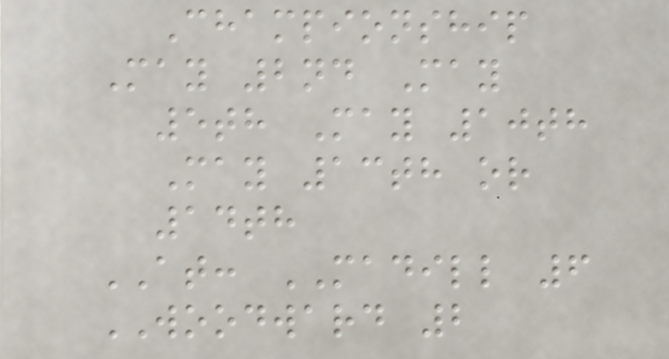Championship
May 2nd May
5th May 10th
May 13th or
14th
AT: MADILL 6
WOODWARD 2
